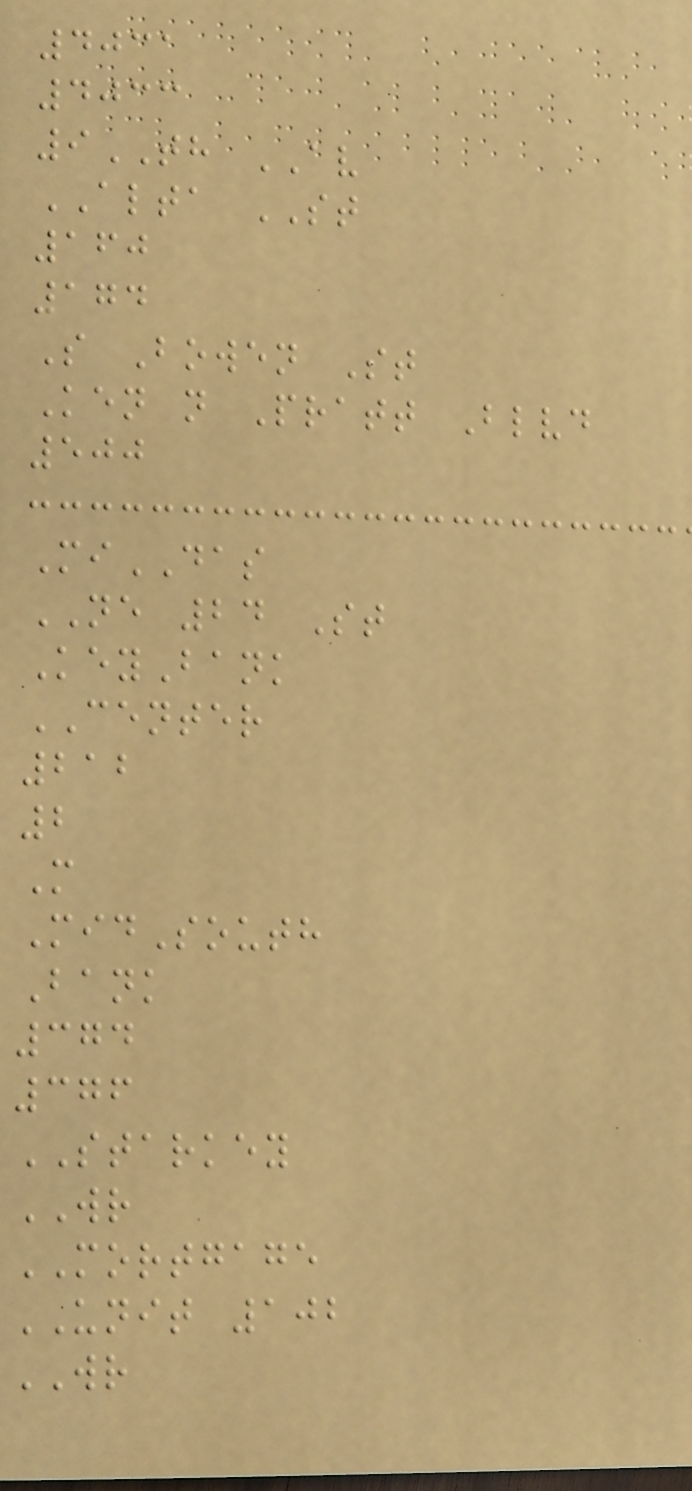4031
4033
9TH AV
ALTA ST
160
174
S Bowen St
Ken n Pratt Blvd
500
MiDAS
NE 24 St
KeyBank
CENTER
212
2
M
MidSouth
Bank
374
376
STARKEY
WR
MORTGAGE
UNIT 102
WR
